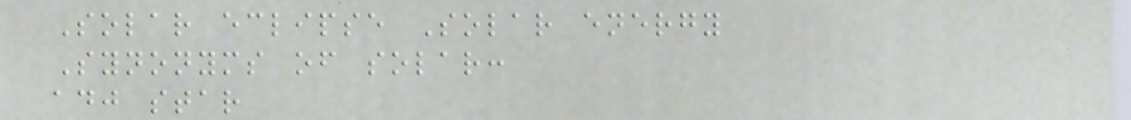Solar eclipse Solar energy
Synonyms of solar:
adj star
